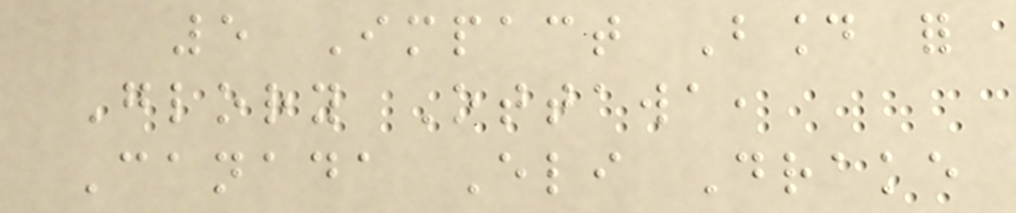5 Impact Bound for
Glory Ottawa,
Canada Eli Drake
